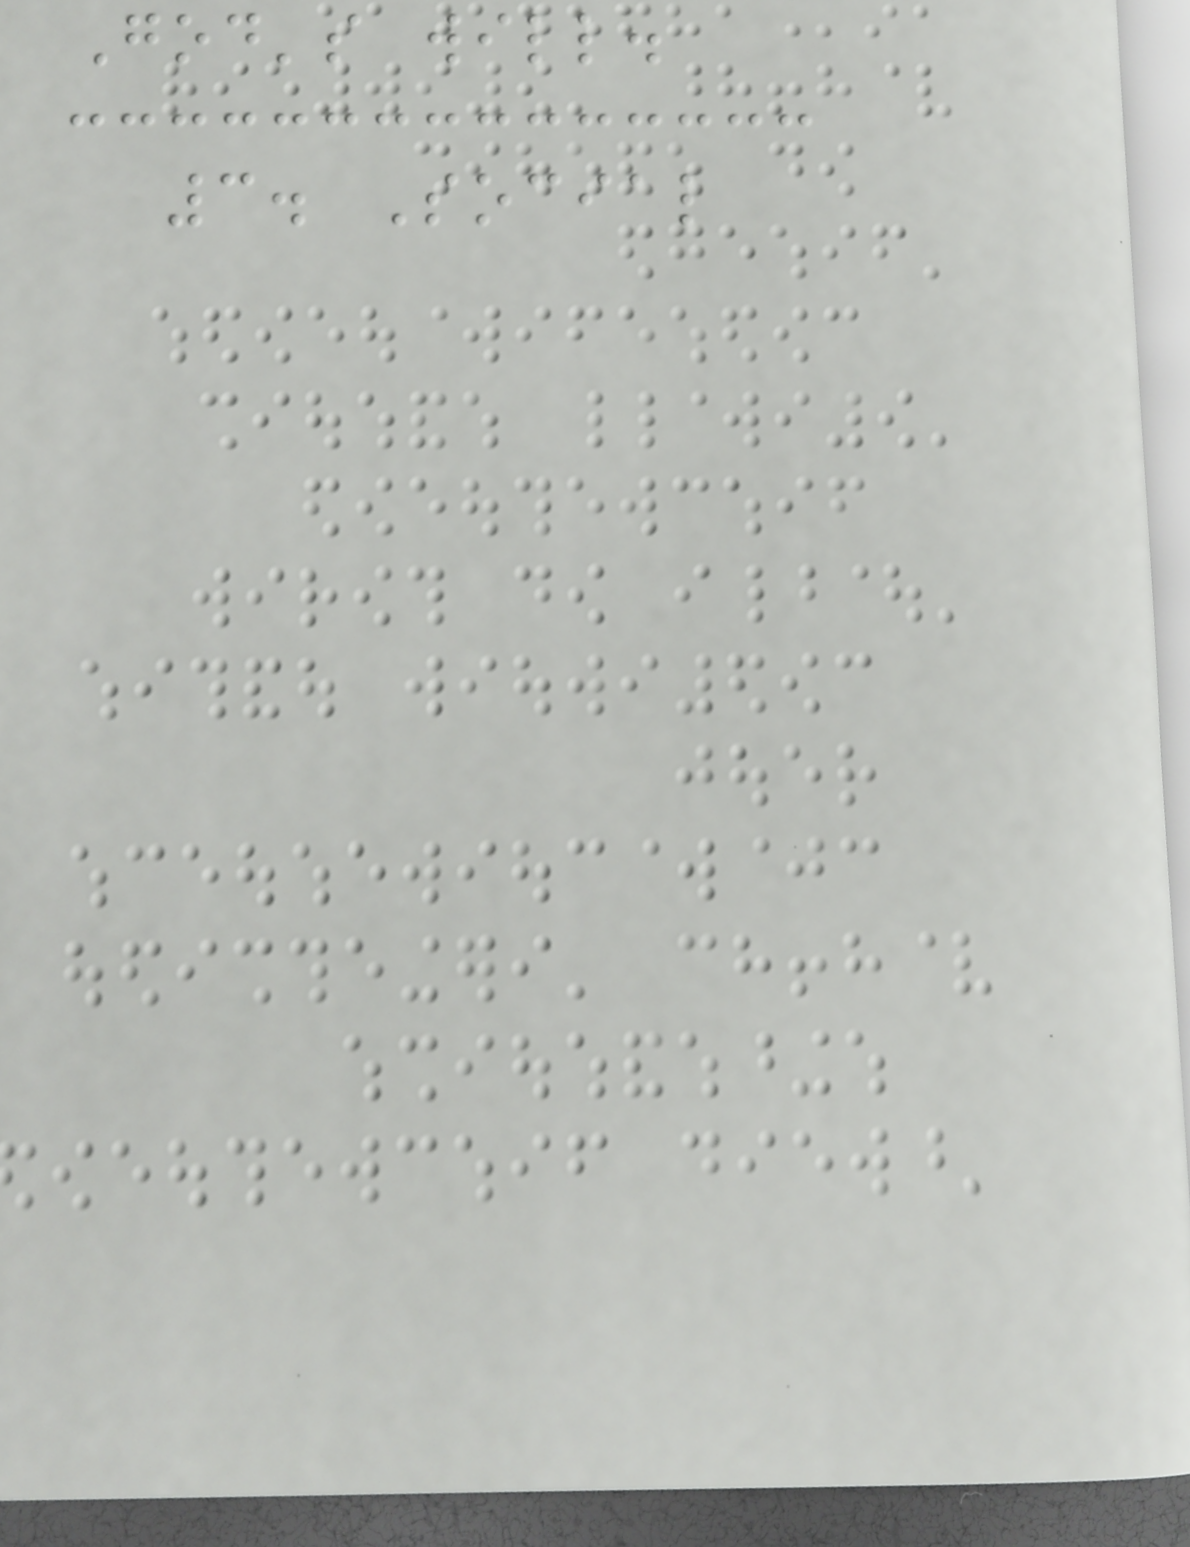God's will.
3. Social
